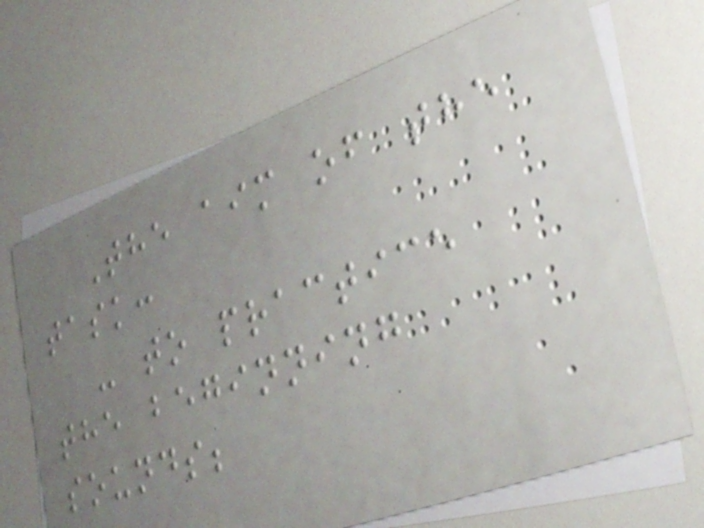The aim of the
task:
- to practice
the beginning
sounds;
